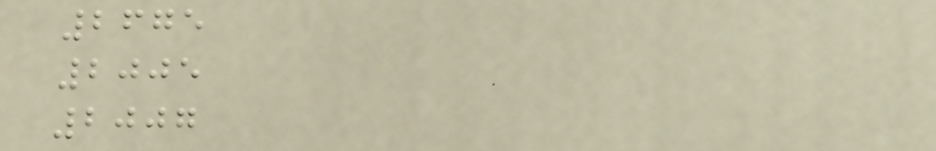2675
2005
2007
